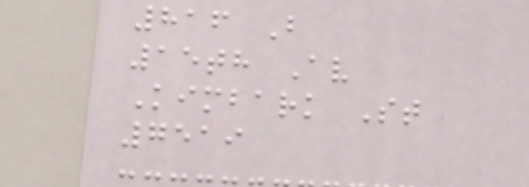816 B
15th Av
Kimbark St
7519
